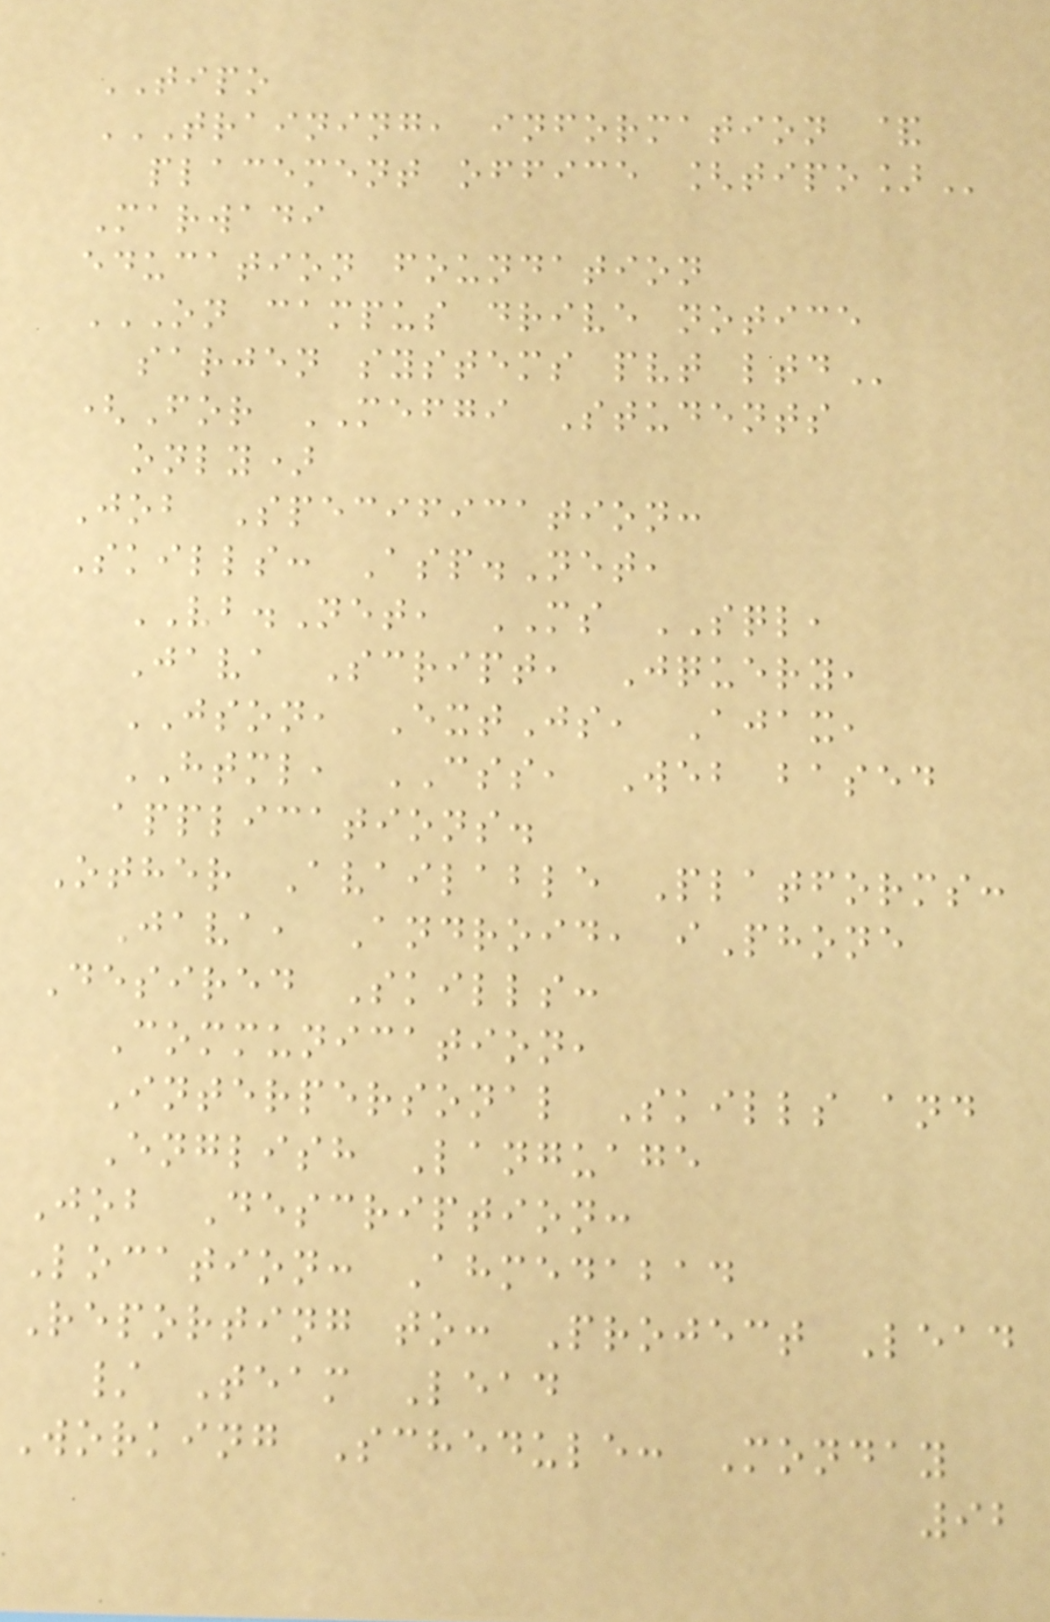TIPO
TRAINING, INFORMATION &
PLACEMENT OFFICE [TIPO]
Marwadi
education foundation
ON CAMPUS DRIVE NOTICE
SARJEN SYSTEMS PVT LTD
(For MEFGI Students
only)
Job Specification:
Skills: Asp.Net,
VB.Net, MS SQL,
Java Script, Jquery,
JSON, ExtJs, Ajax,
HTML, CSS, Web based
applications.
Other Available Platforms:
Java, Android, iPhone
Desired Skills:
Communication,
Interpersonal Skills and
English Language
Job Description:
Location: Ahmedabad
Reporting to: Project Lead
/ Team Lead
Working Schedule: Monday
92
